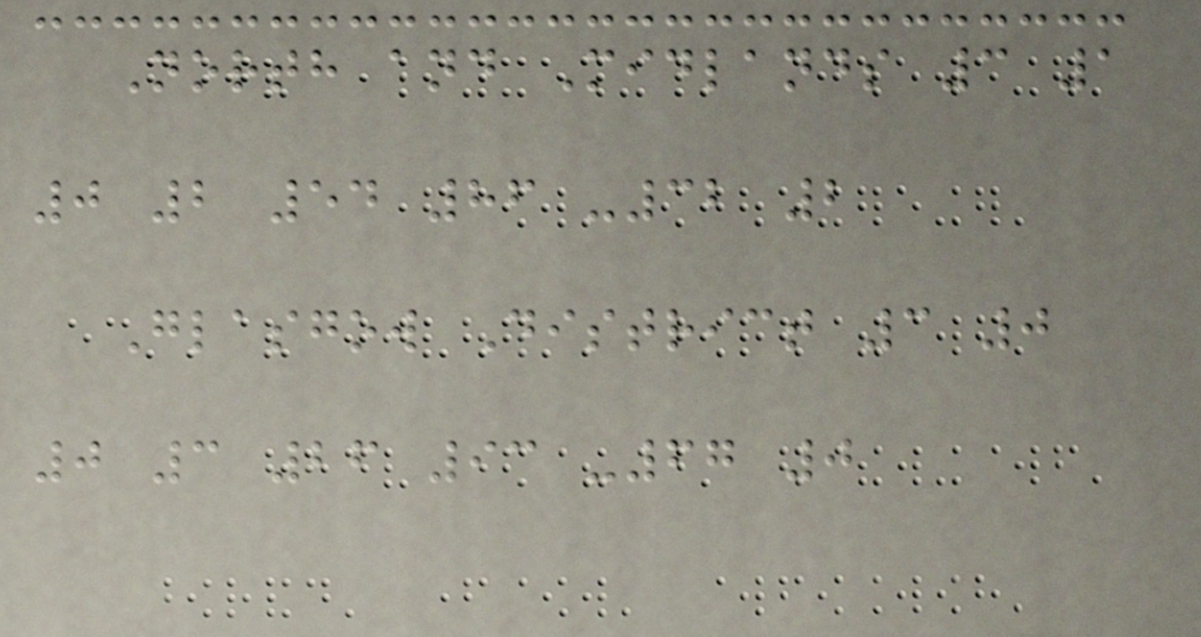North and Midlands 3 1
0 2 54 86 -32 2
Glasgow District 3 0
0 3 26 93 -67 0
